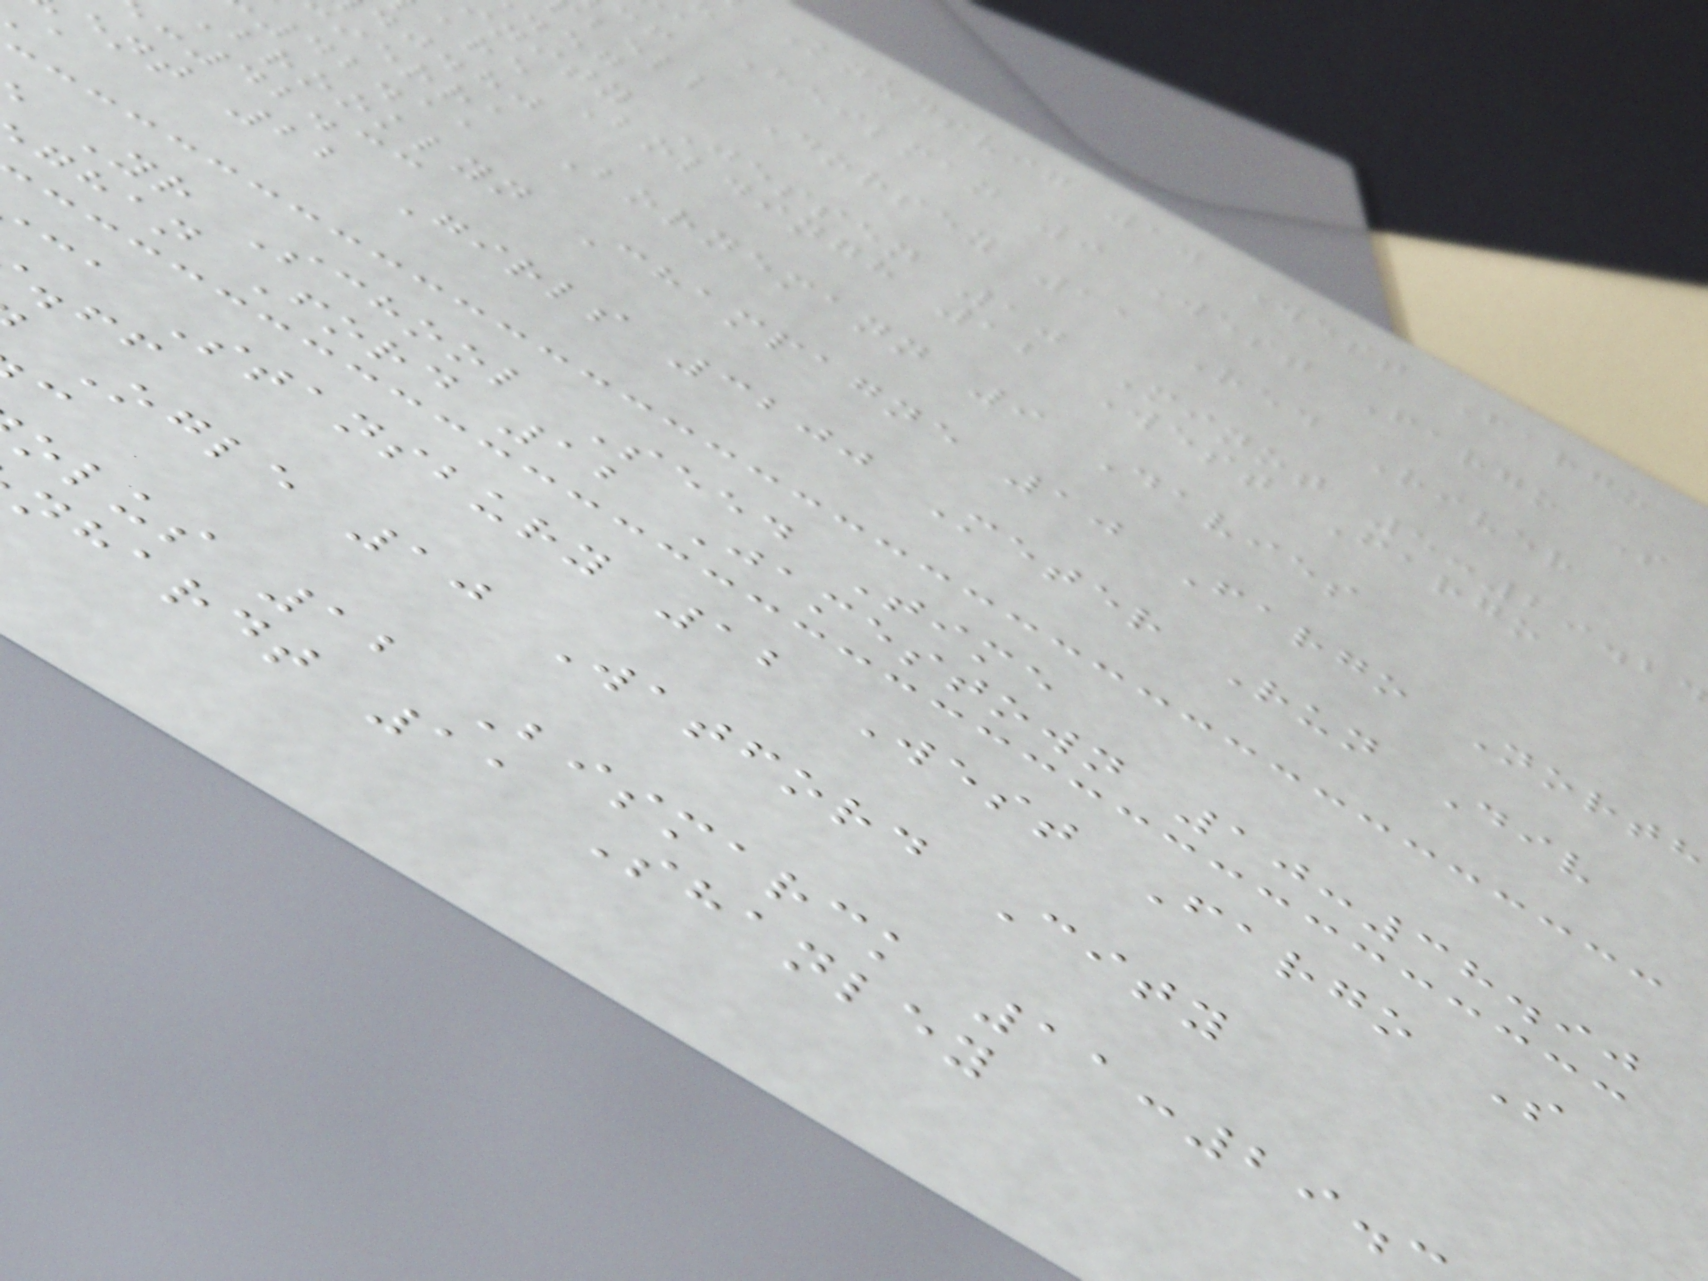Knudsvig 10 West Fargo
a Heilman 9 West Fargo S
bell Dorsey 11 Red River
inity Jessen 10 Minot 5:29.24
are Boldingh 12 West Fargo
dj.hj
ierra Bornemann 9 Davies
42.11
Brooklyn Champagne 10 Fargo North
:42.33
ent 22 Girls 3200 Meter Run Div
Yr School Seed Time
ghan Ford 12 Jamestown 10:38.90
ca Stansbury 12 West Fargo S
Ogle 10 Watford City
olus 12 Bismarck 11:29.
nhardt 11 Shanley
